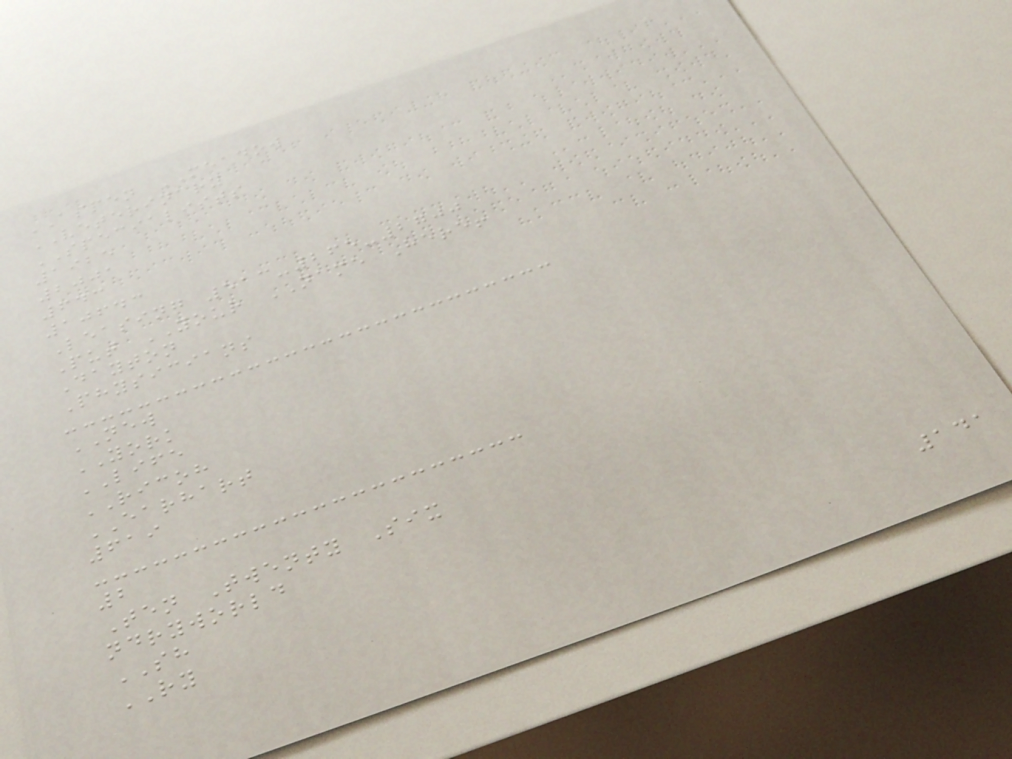ASPEN MEADOW
VETERINARY
SPECIALISTS
1925
2001
643
10643
Leasing 513-265-2700
Put YOUR NAME Here!
Dayton
Physicians
NEW
YORK
LIFE
RICOH
EARHART
619
2
Ten Twenty Six
ndryworld
SH
RY
141
